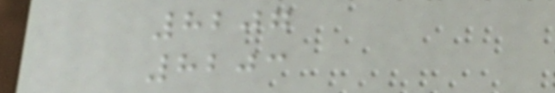8207
8203
